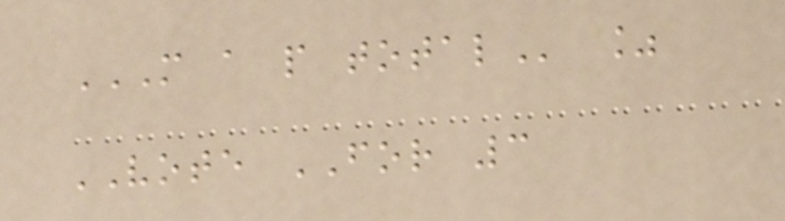M A P TOTAL %
VOTE FOR 3
